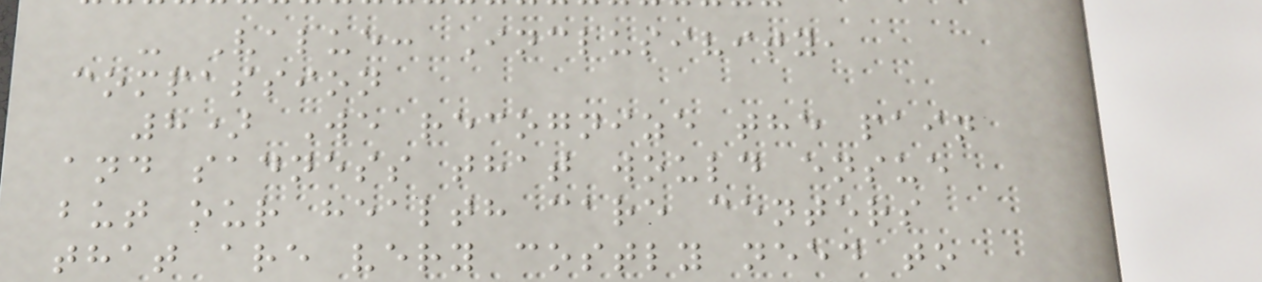- Value: Inclusivity,
compassion
8) We recognize the pain
and sadness that would ensue
but our health care centers
that are very costly need to
